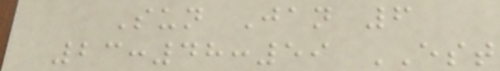Sun Jan 6
23:48:59 EST
